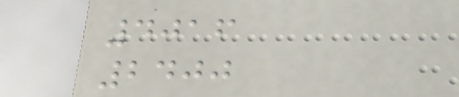4016
2400
